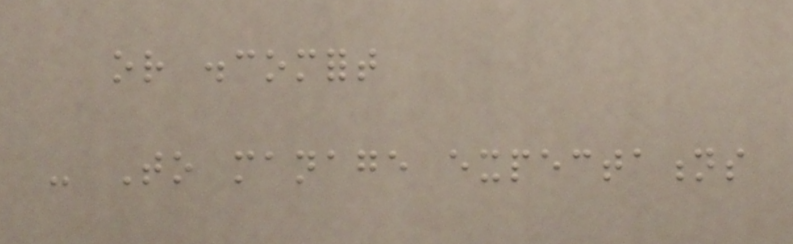or discomfort
- To manage expectations
